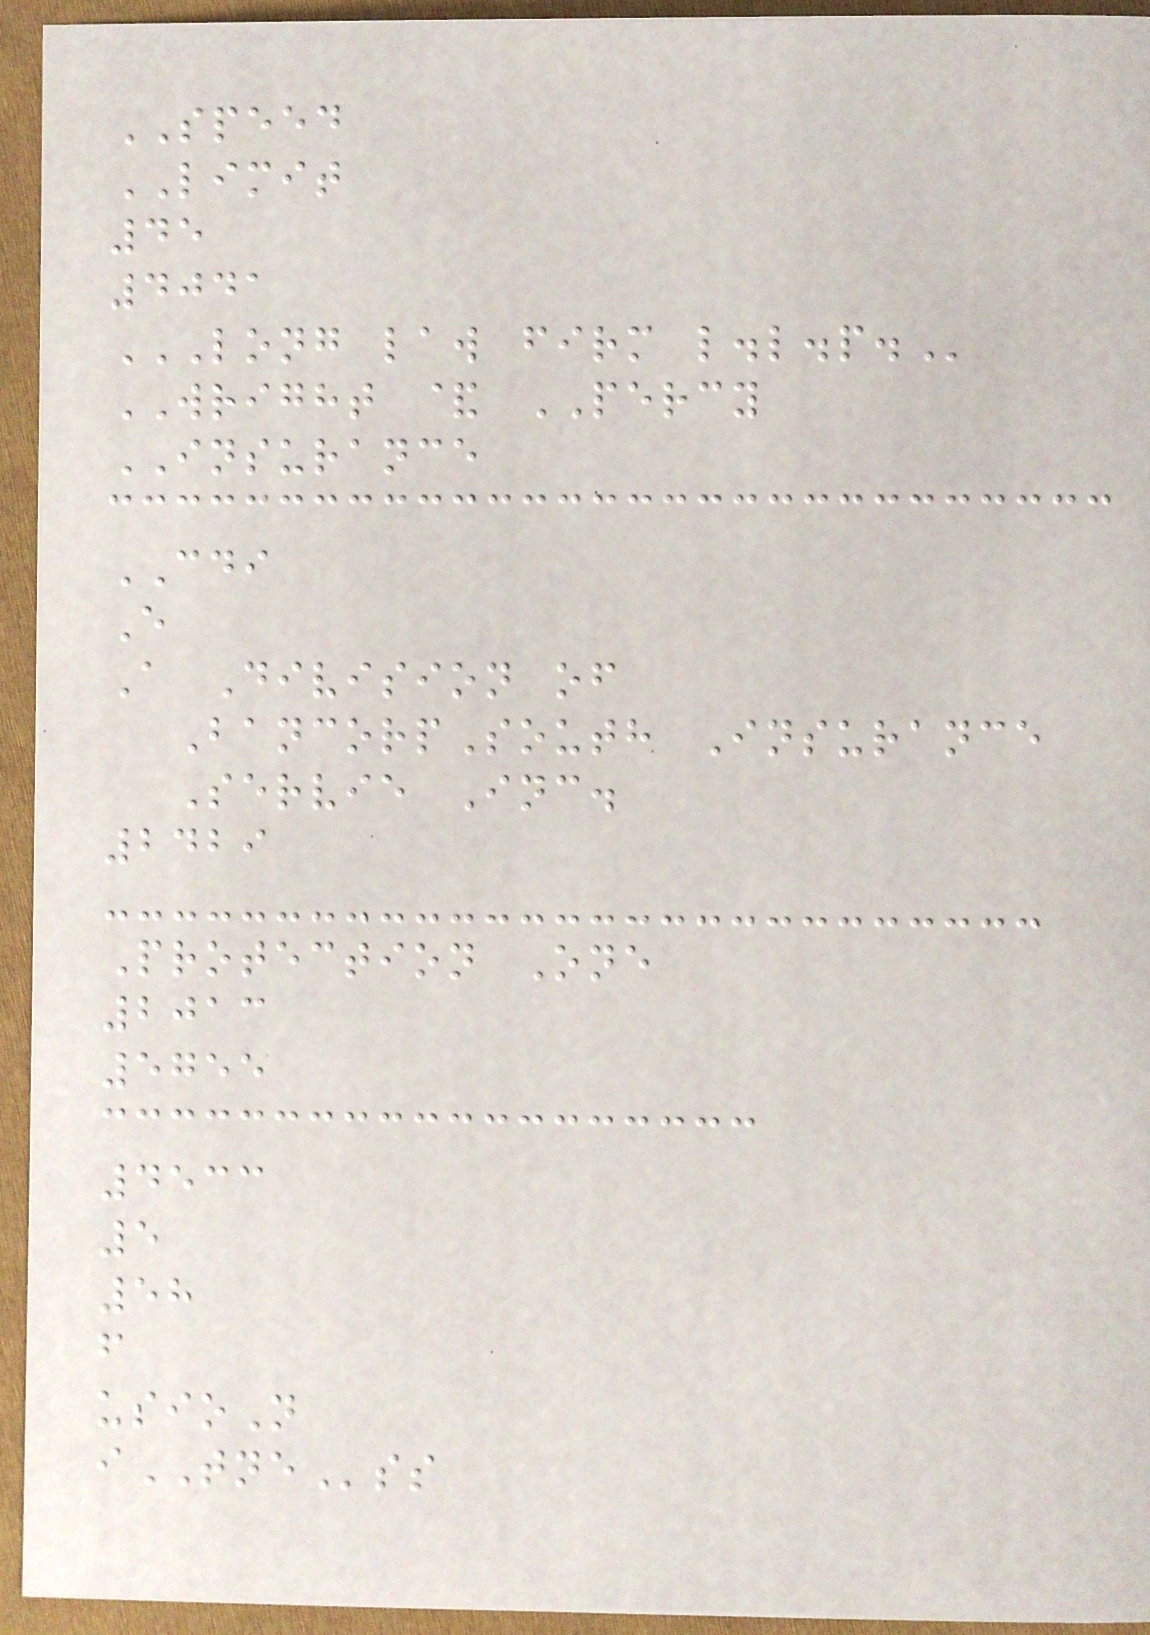SPEED
LIMIT
45
4041
LONG LAW FIRM L.L.P.
WRIGHT & PERCY
INSURANCE
CDI
E
A Division of
BancorpSouth Insurance
Servie Inc.
2429
Protection One
2013
5755
4533
5
58
f
usioN
iTNEss
